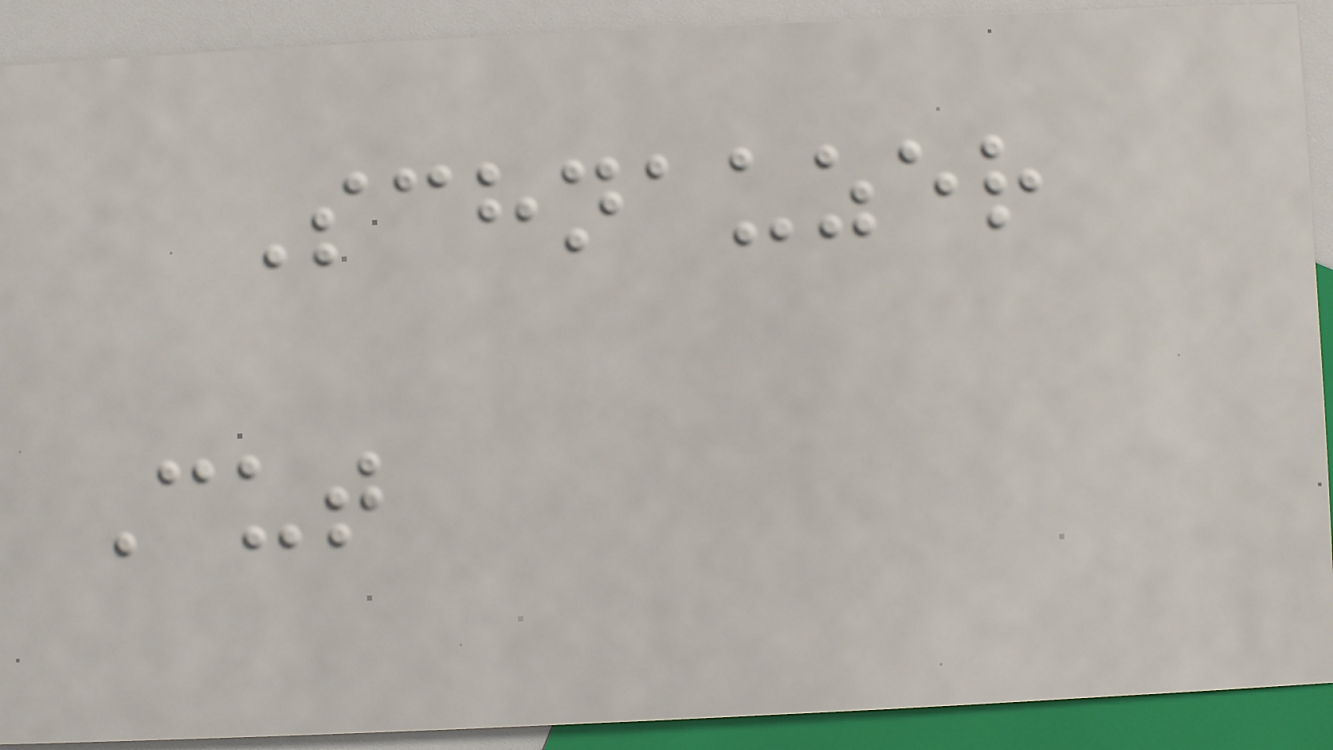Schnauzer
Cut
